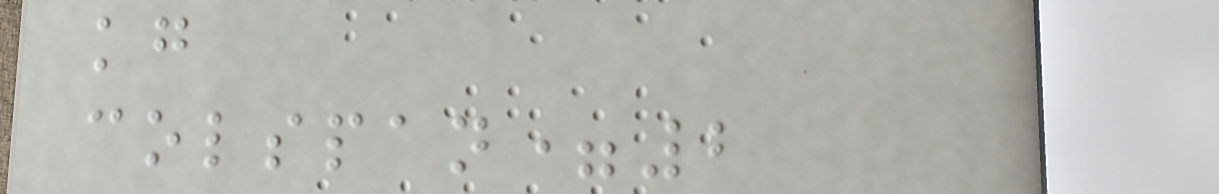kg
colspan=2
